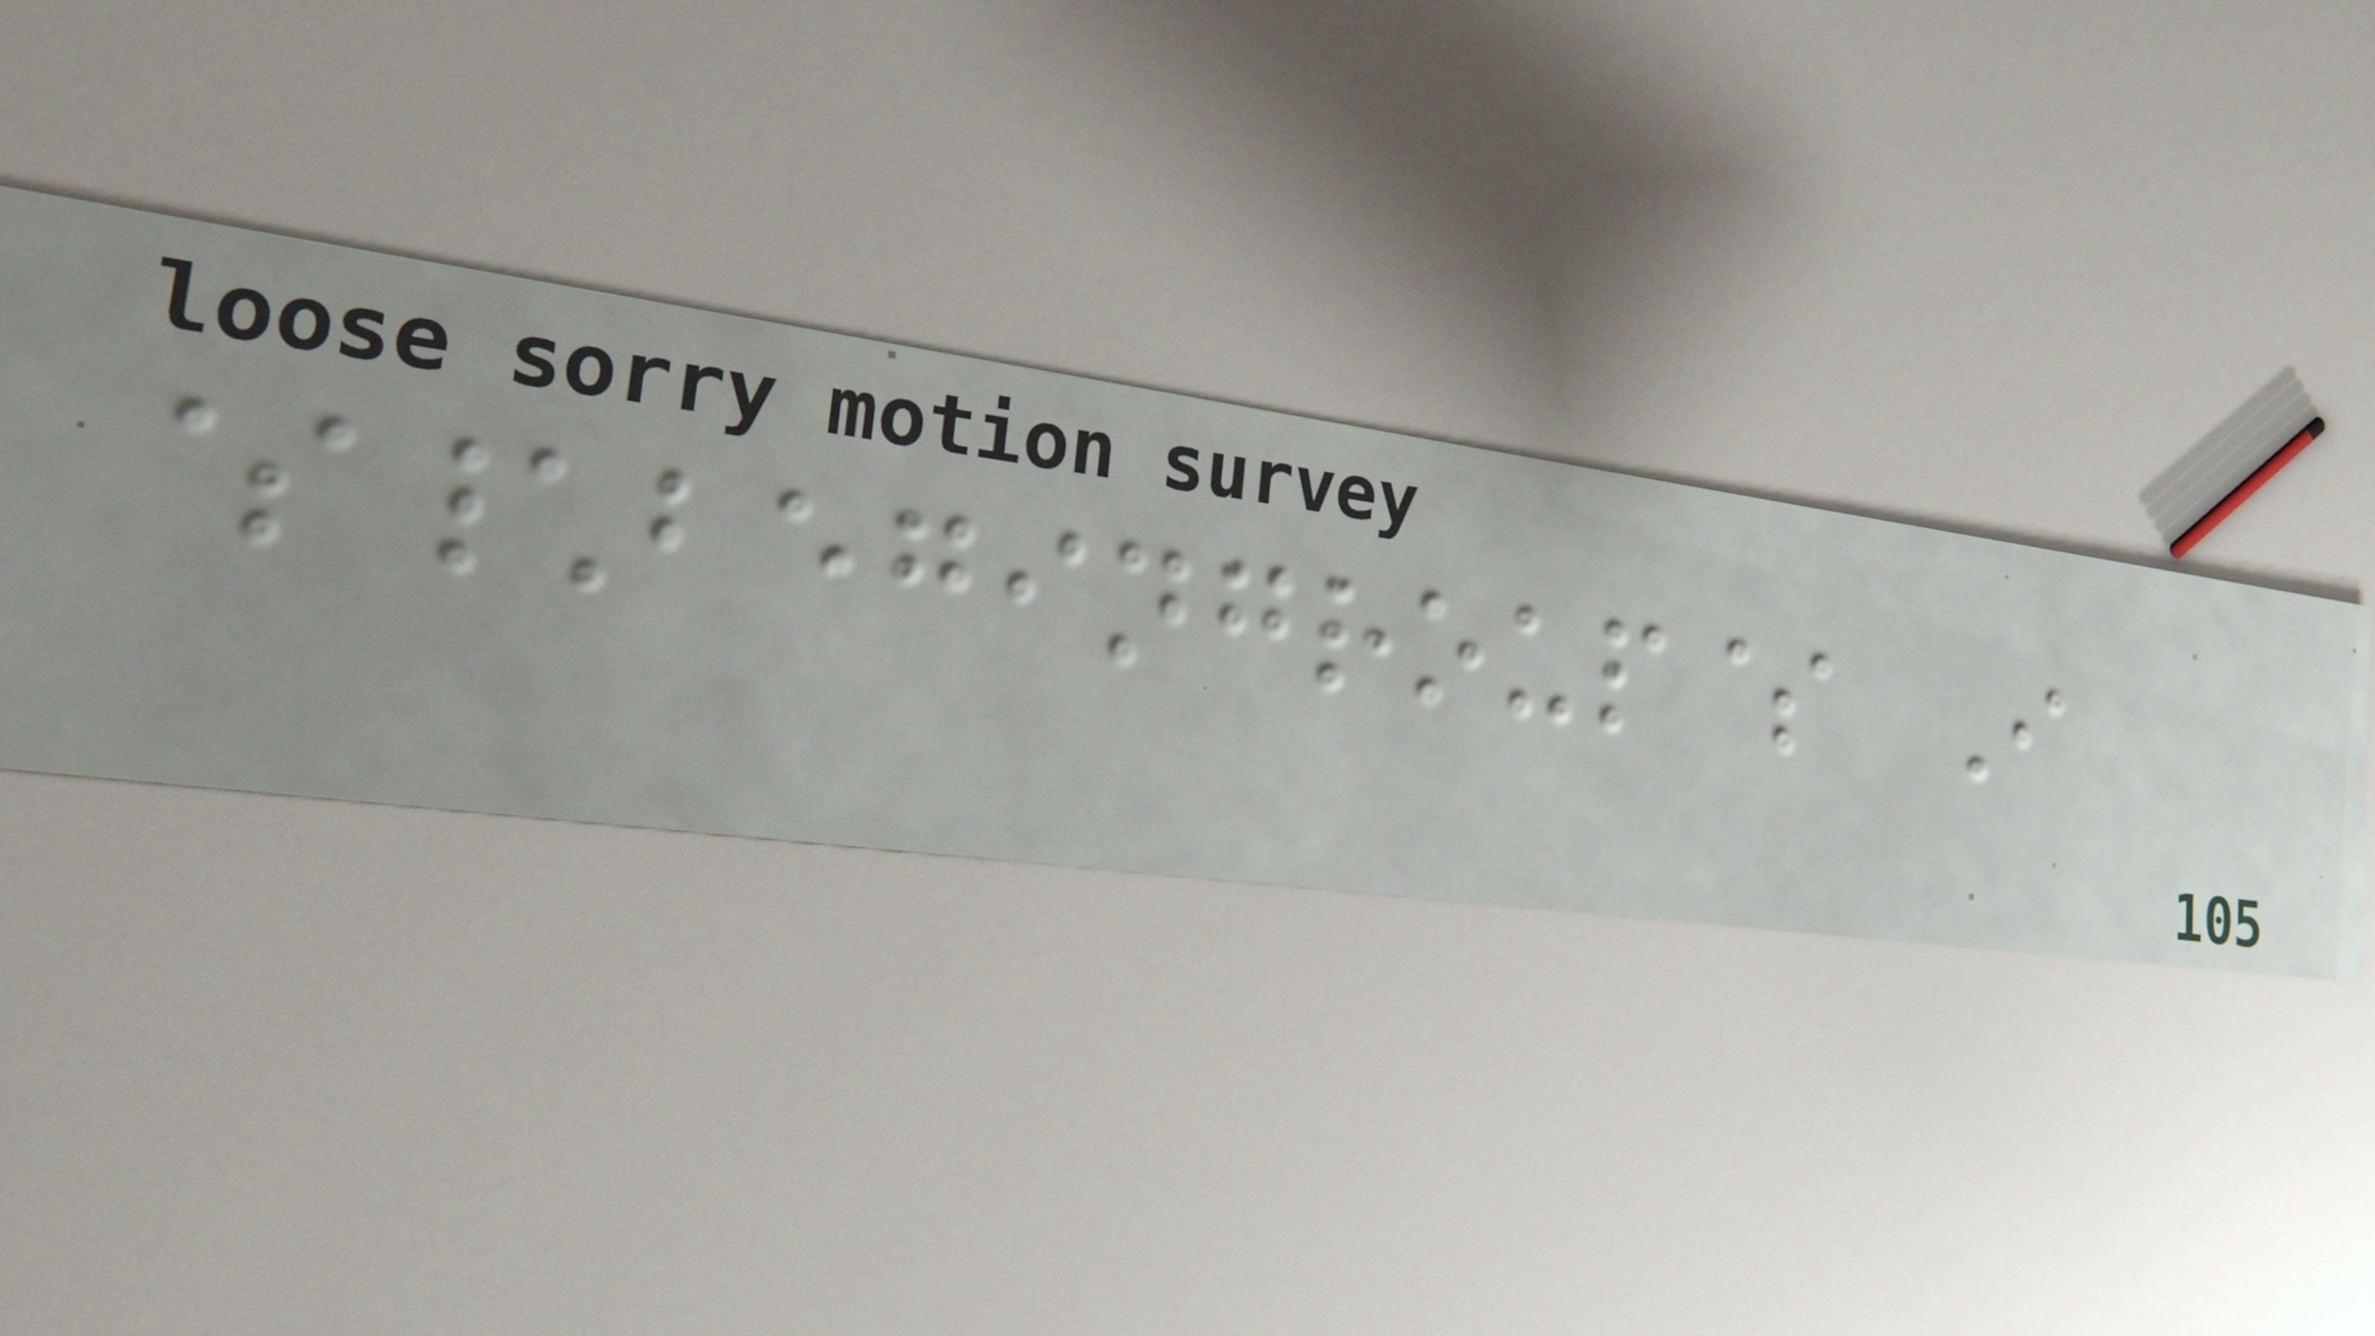$\begingroup$ I
